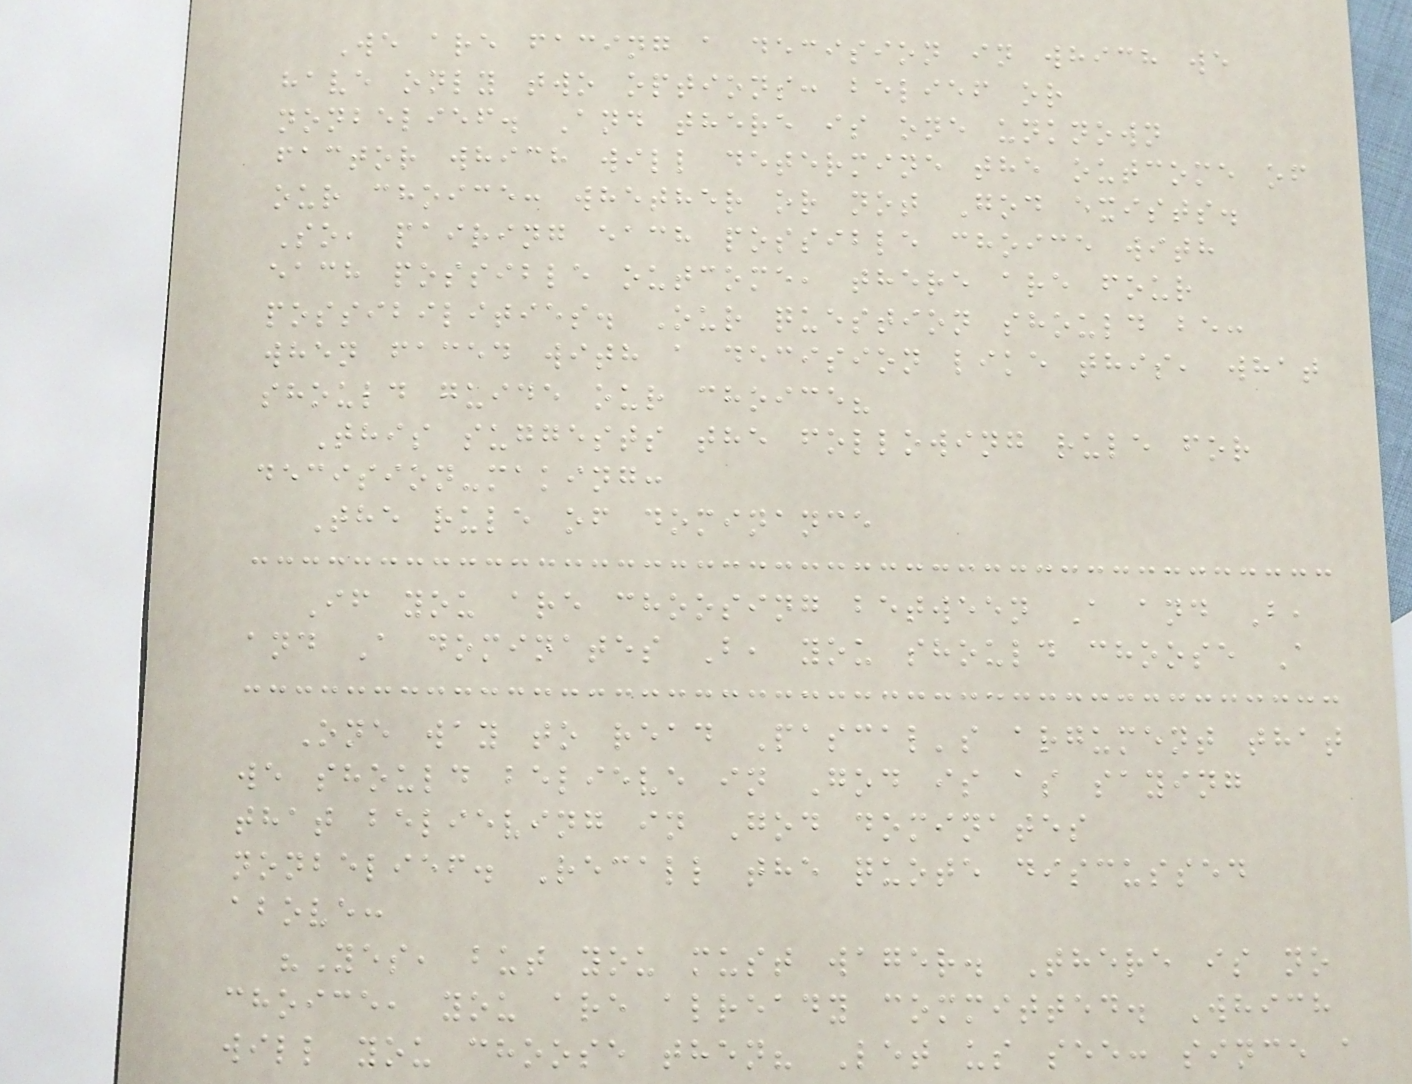We are facing a decision in which we
have only two options: belief or
nonbelief. And there is one unknown
factor which will determine the outcome of
our choice: whether or not God exists.
So, pairing each possible choice with
each possible outcome, there are four
possibilities. Our question should be:
when faced with a decision like this, what
should guide our choice?
This suggests the following rule for
decision-making:
The rule of dominance
If you are choosing between A and B,
and A dominates B, you should choose A
One way to read Pascal's argument that
we should believe in God is as saying
that believing in God dominates
nonbelief. Recall the quote discussed
above:
"Yes, but you must wager. There is no
choice, you are already committed. Which
will you choose then? Let us see: since a
